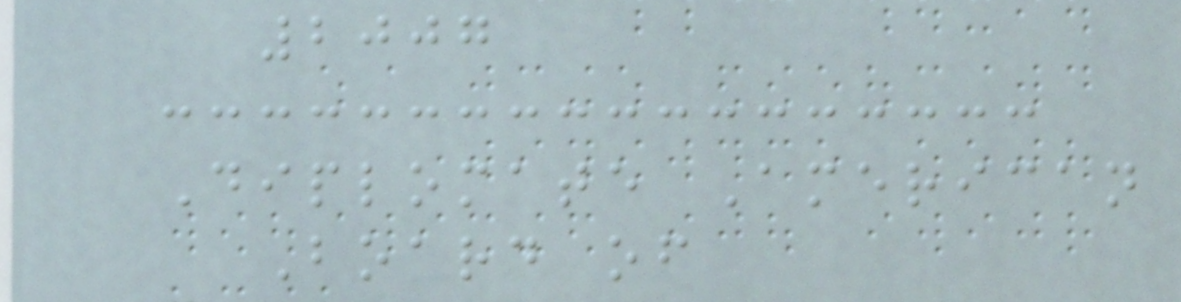2007
Diplomate American
Board of
